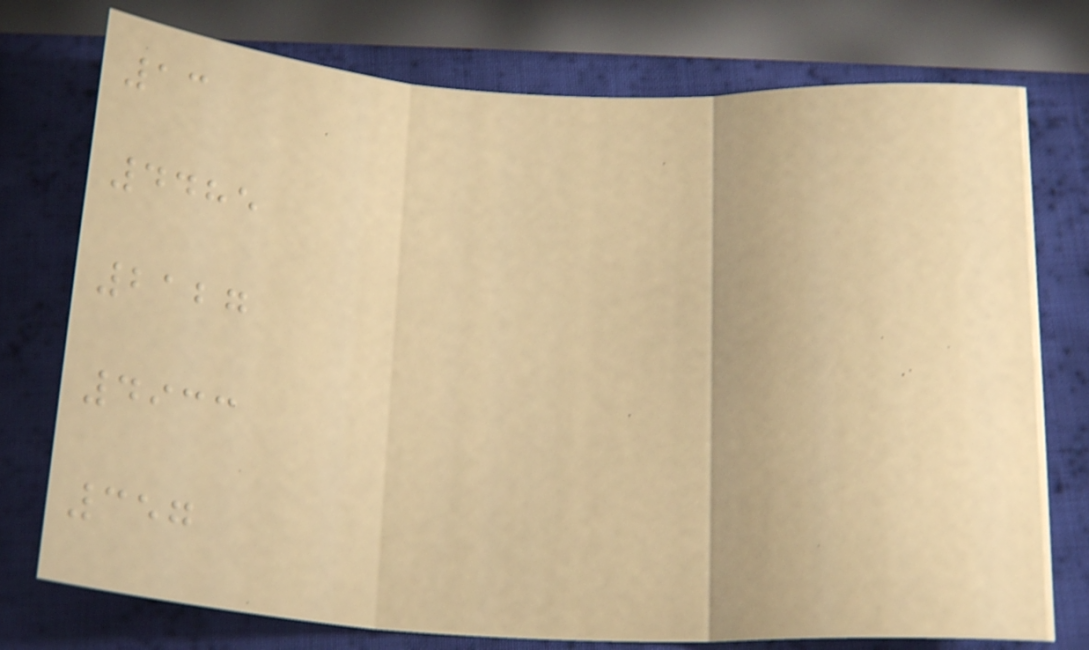13
4485
2127
4933
357
